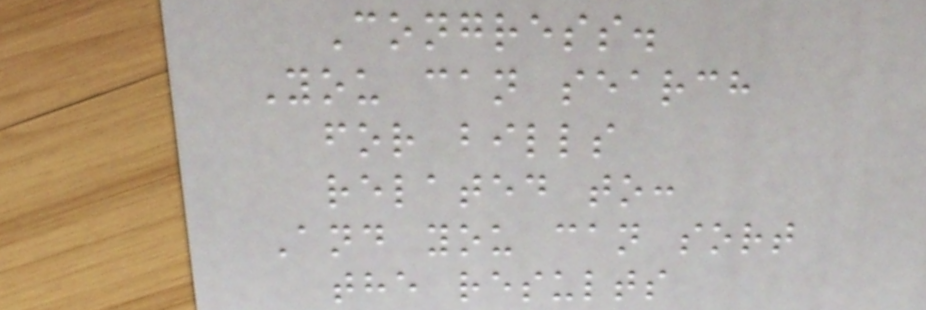Congress.
You can search
for bills
related to:
And you can sort
the results
